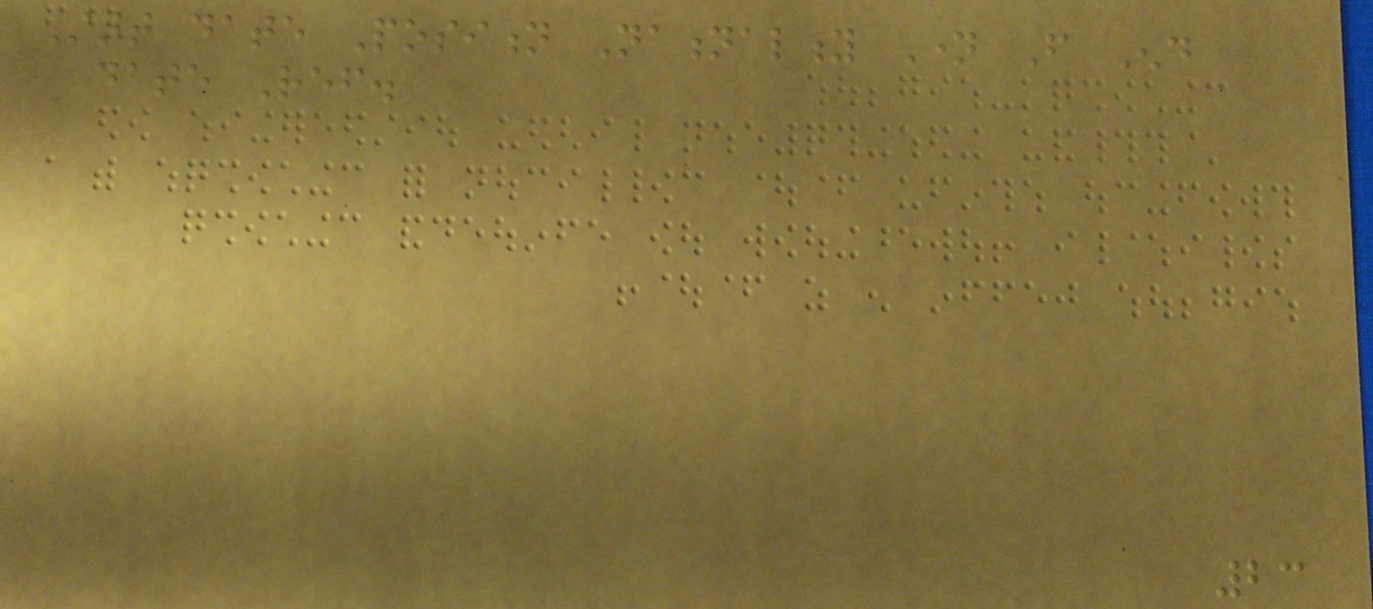Start date Position Nationality Name From End
date Ref.
23
